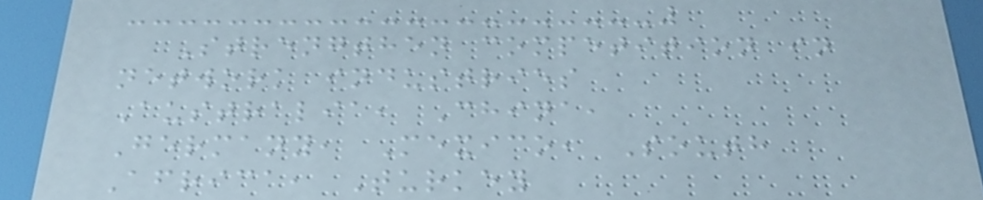Strengthen competition in
network industries
Australia, China,
Germany, Mexico, South
Africa, Turkey
